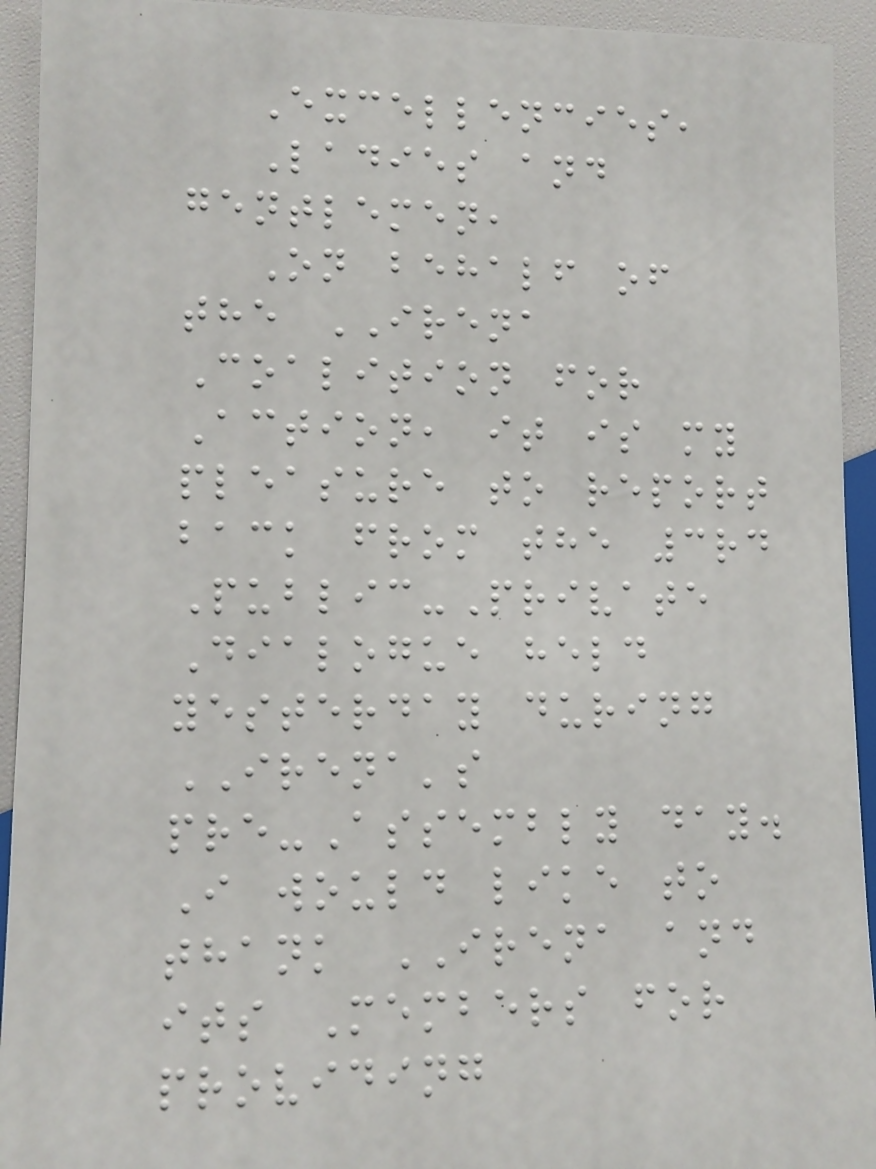Excellencies,
Ladies and
gentlemen,
On behalf of
the IRENA
Coalition for
Action, it is my
pleasure to report
back from the 3rd
Public-Private
Dialogue held
yesterday during
IRENA's
pre-Assembly day.
I would like to
thank IRENA and
its Members for
providing
